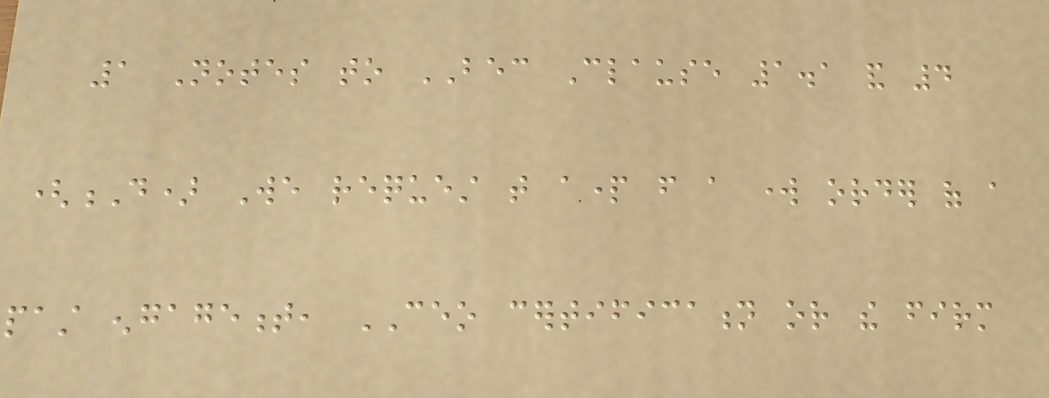1 Notes to BEC Clause 1.1 and 4
(D) We request that apart from a work order of a
past engagement, CEO certification or the firm
